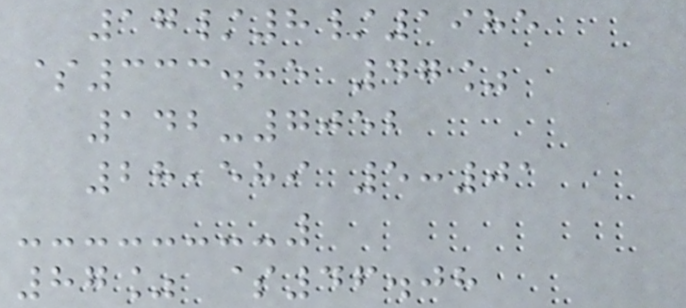17/8/1985
$333.85 47%
142-7052
28,589 5:01
87% $46.08
